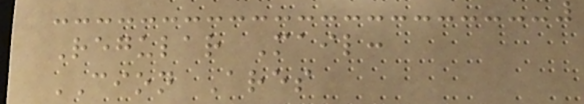Regular Mail:
CION Ares
